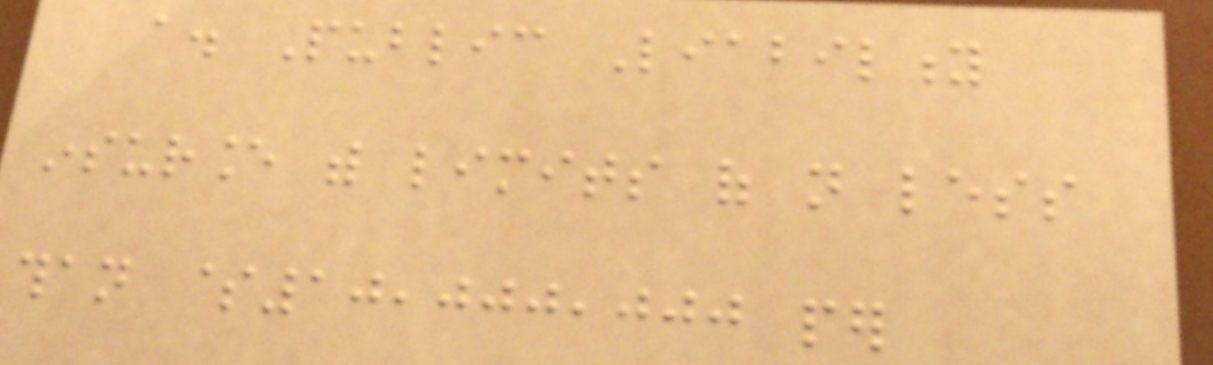a. Public Liability
insurance with limits of not less
than $10,000,000 per
